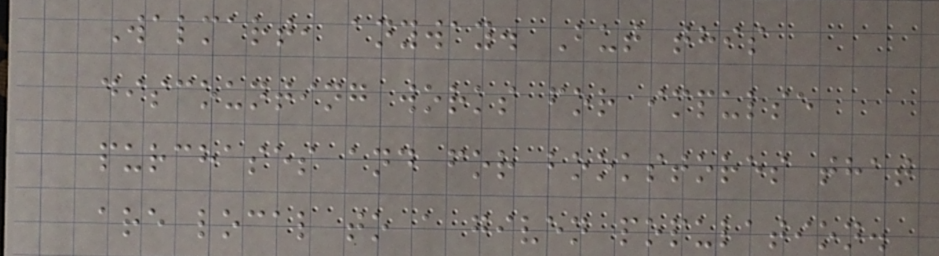Walmart, anyway. But this
discounting works for impulse
purchases and for bookstores that
are local to a given population.
